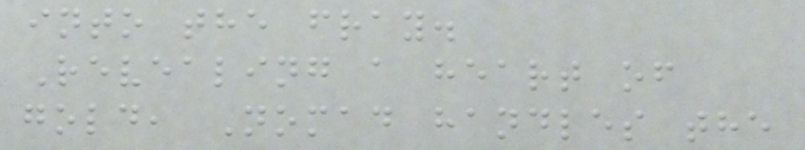into the fray.
Revealing a heart of
gold, Nomad handles the
